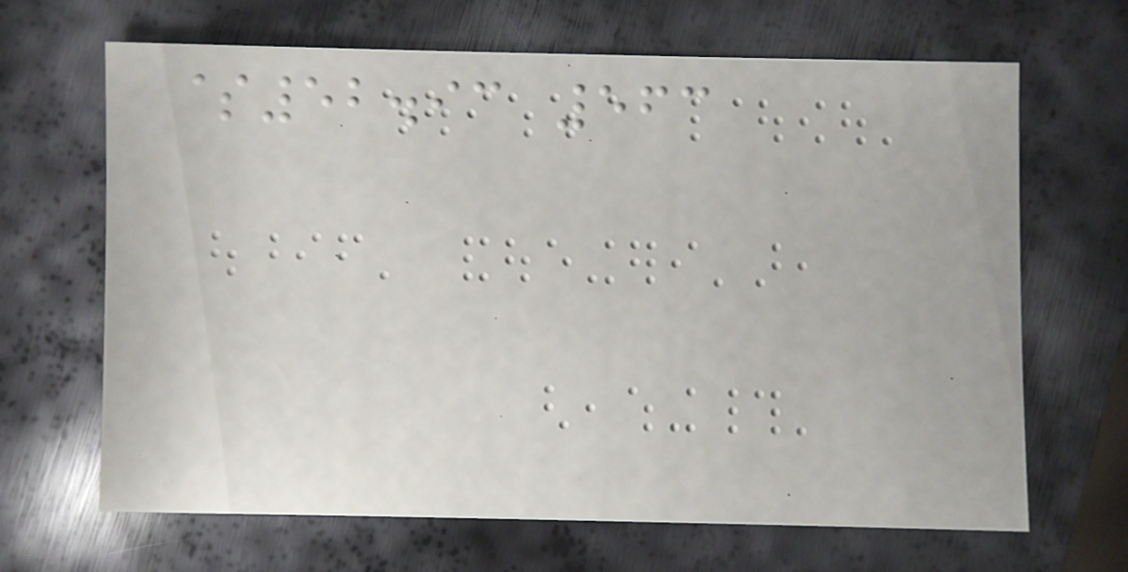$52.93 563
